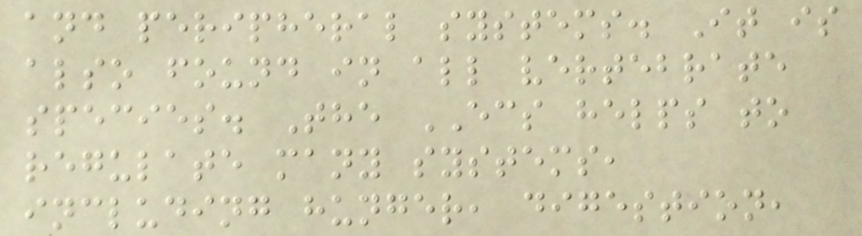and peripheral systems. It is
also found in all vertebrate
species. The ECS helps to
regulate many systems,
including hunger, digestion,
